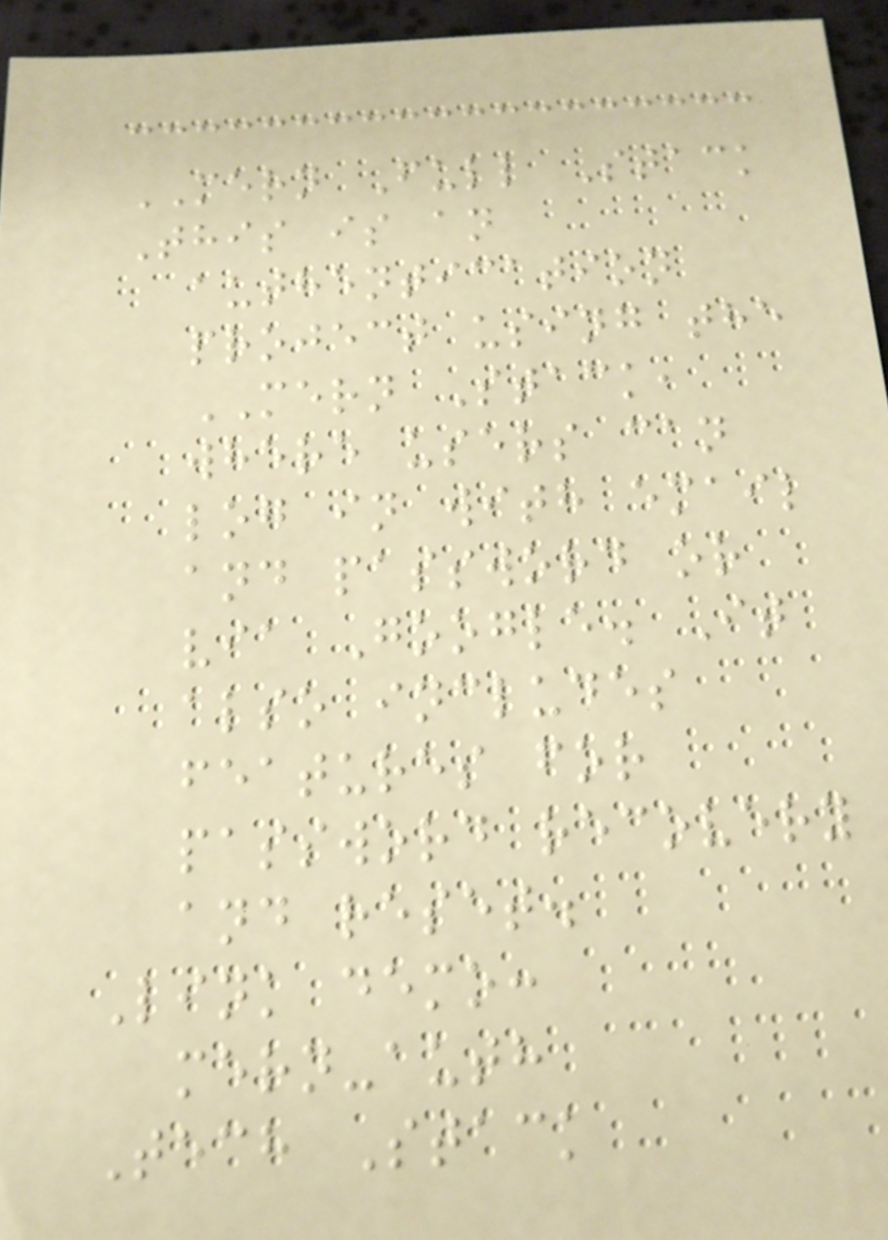MERN Full Stack
This is an
authentication
project using the
MERN Stack,
where users can
log in with email
and password or
via Google. It
also includes
features for
password recovery
and reset.
Link demo:
mern-auth
Tech Stack
